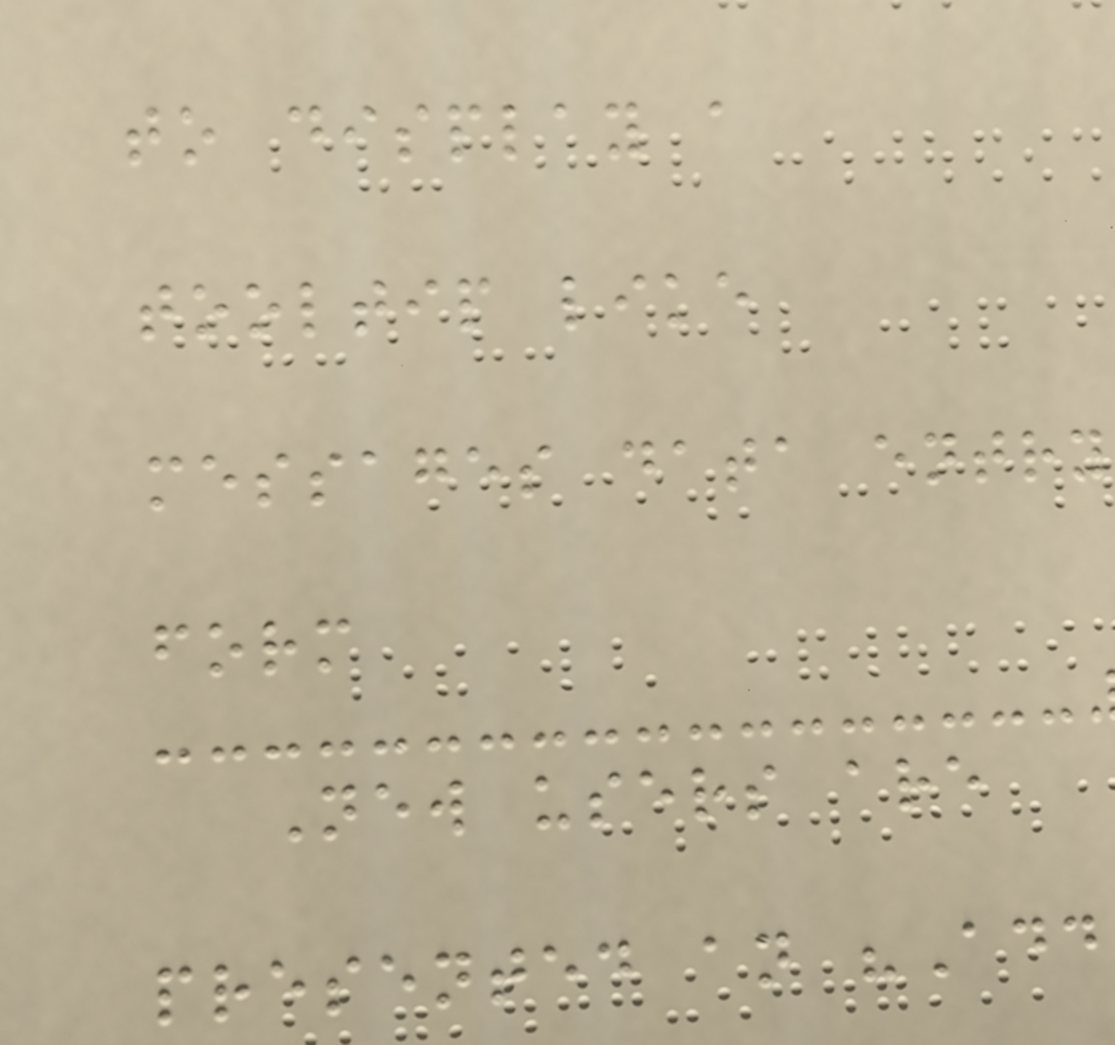to display a
tooltip like
messages data entry
form
New users are
presented an "Add
